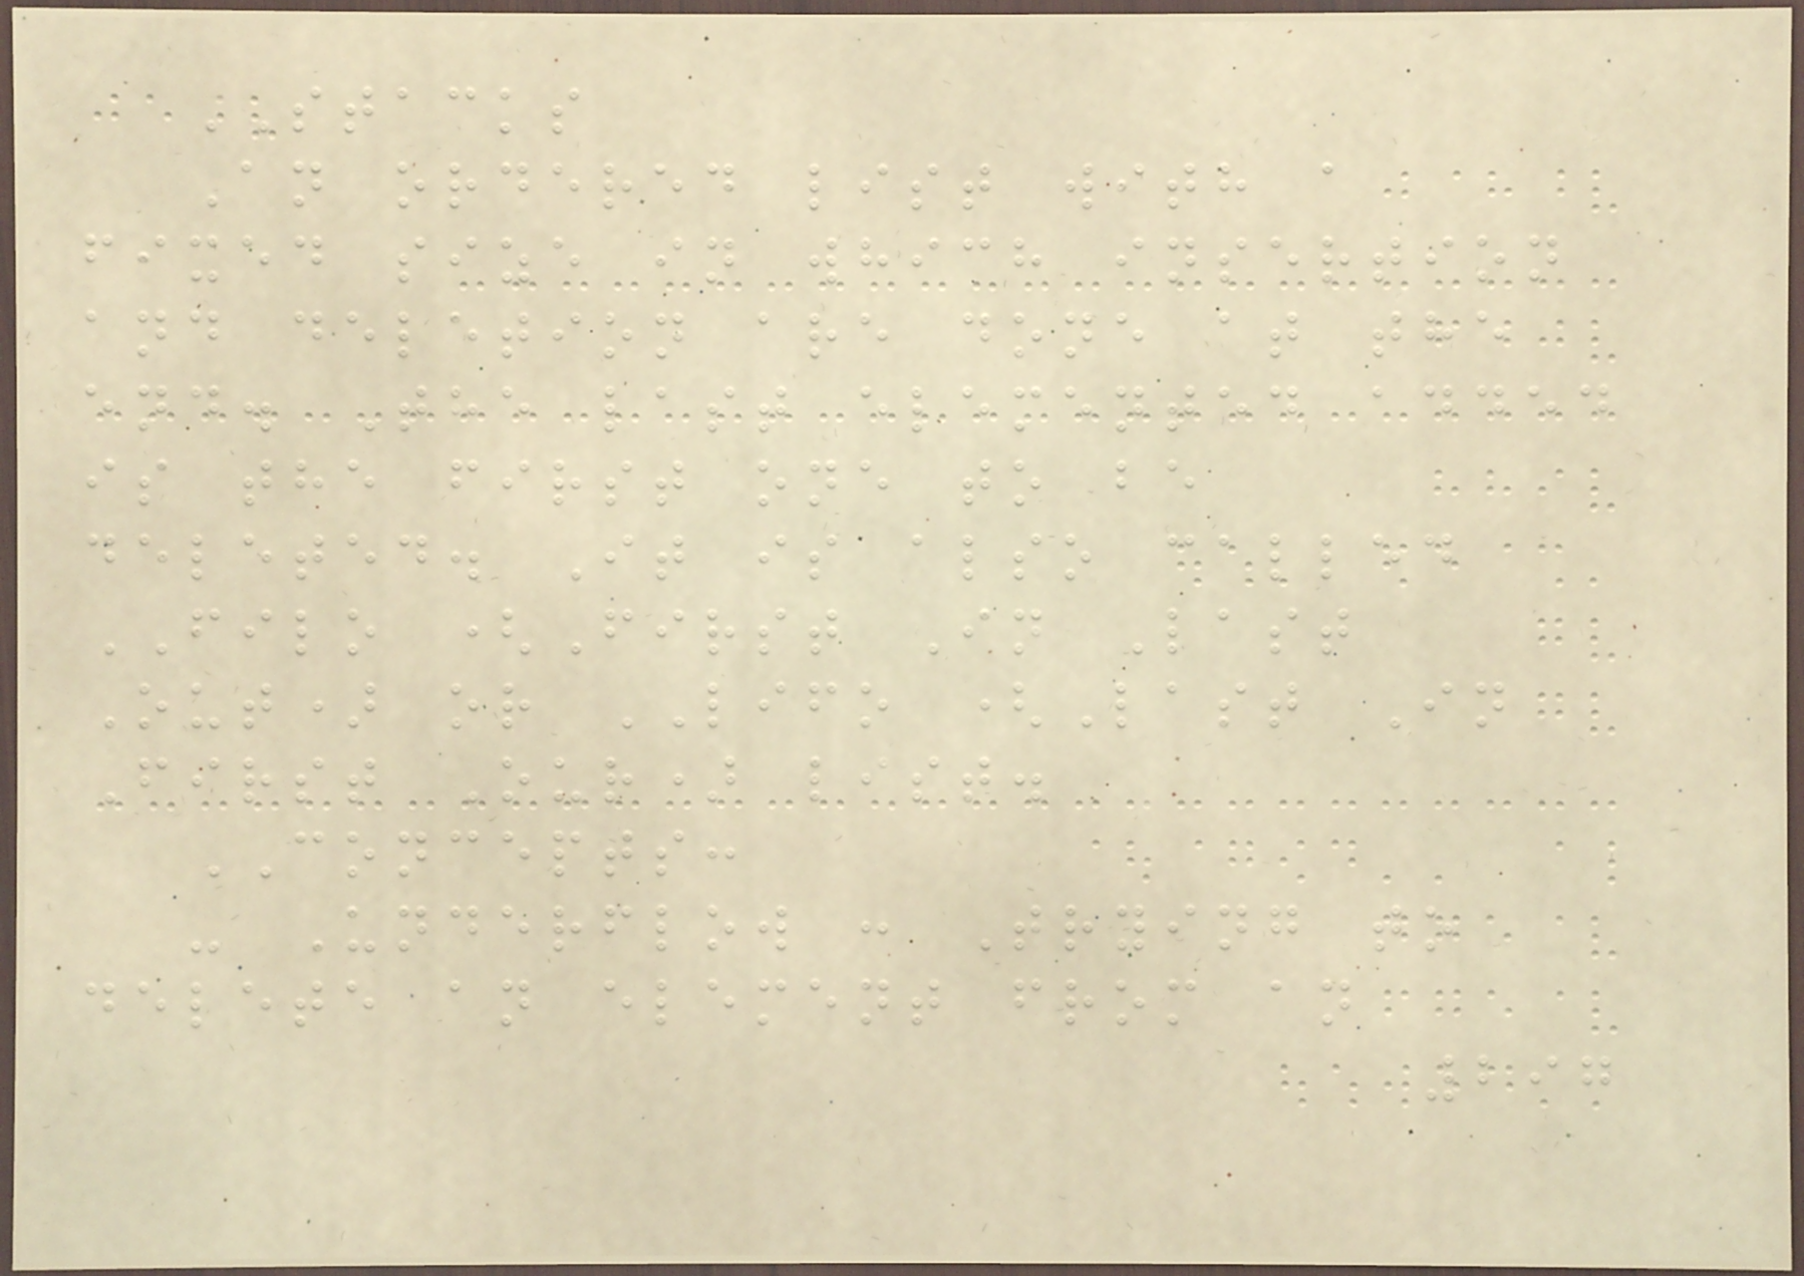STACKS
An ordered list with a
fixed size in which insertion
and deletion are done at the
end. The last elemented added
is the first one to be
deleted. It is also called
FILO (First In Last
Out) or LIFO (Last In
First Our) list.
CONCEPTS:
- Underflow : Trying to
delete an element from an
297
